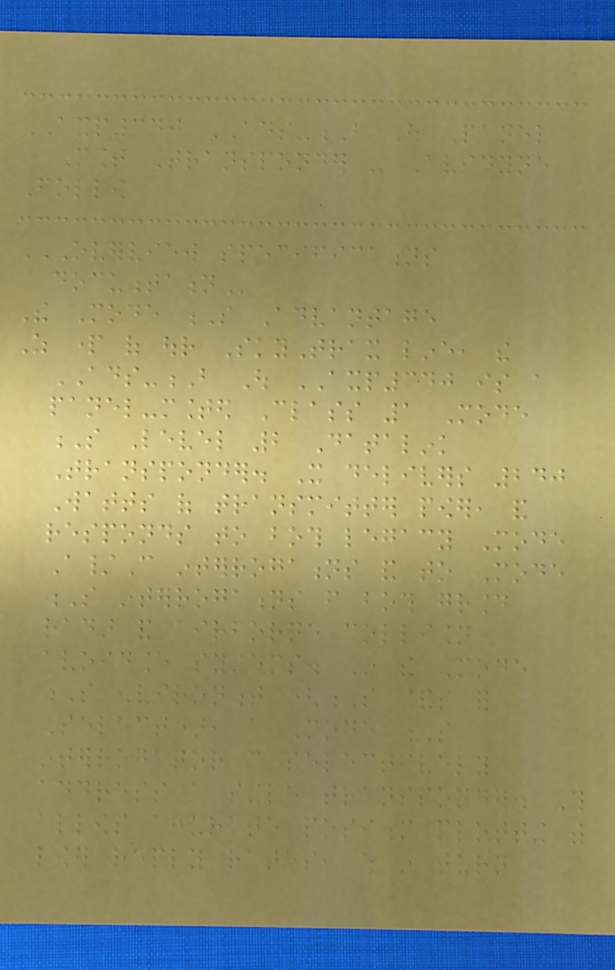AXP340 ADS-B Out Panel
Mount Transponder - Avidyne
Follow
OVERVIEW SPECIFICATIONS
DOCUMENTATION
The Mode S Advantage
As part of our SkyTrax line, the
ADS-B Out AXP340 is a
panel-mounted Class 1 Mode
S Level 2 Datalink
Transponder. It delivers 240
Watts of transmitter power, and
responds to both legacy Mode
A/C interrogations and to Mode
S interrogations from both ground
radar and airborne collision
avoidance systems. In the Mode
S environment (S stands for
Select), a Mode S
interrogator can selectively
address a single transponder. This
allows accurate position plotting with
lower reply rates, which in turn
